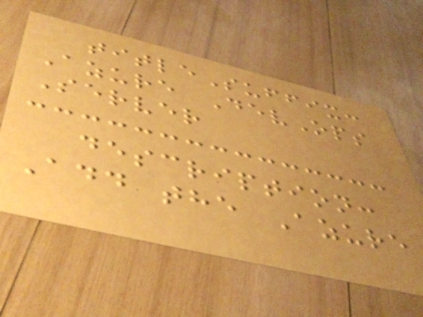titleSuffix:
Azure DevOps
Server
description:
Add the Azure
